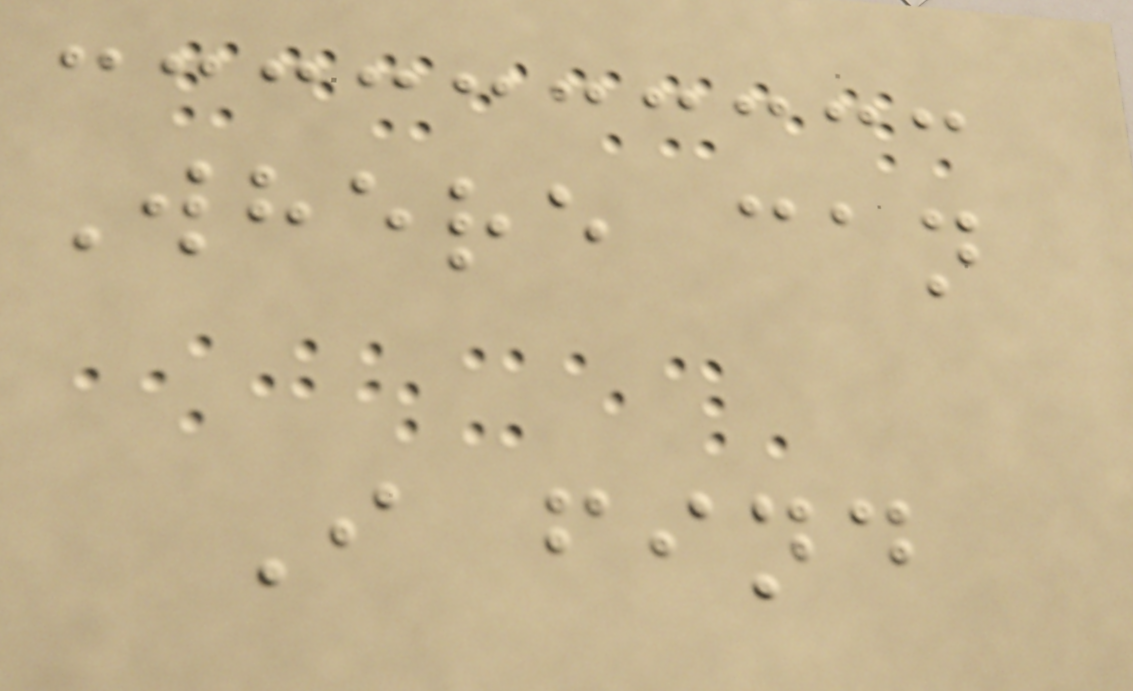Where can
I find
